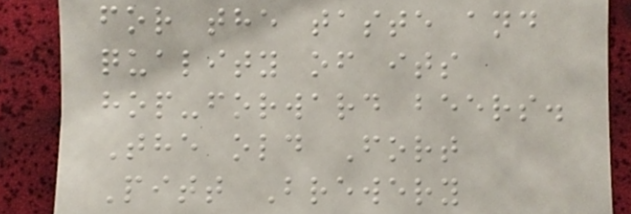for the taste and
quality of its
hop-forward beers.
The old Fort
Pitt Brewery
